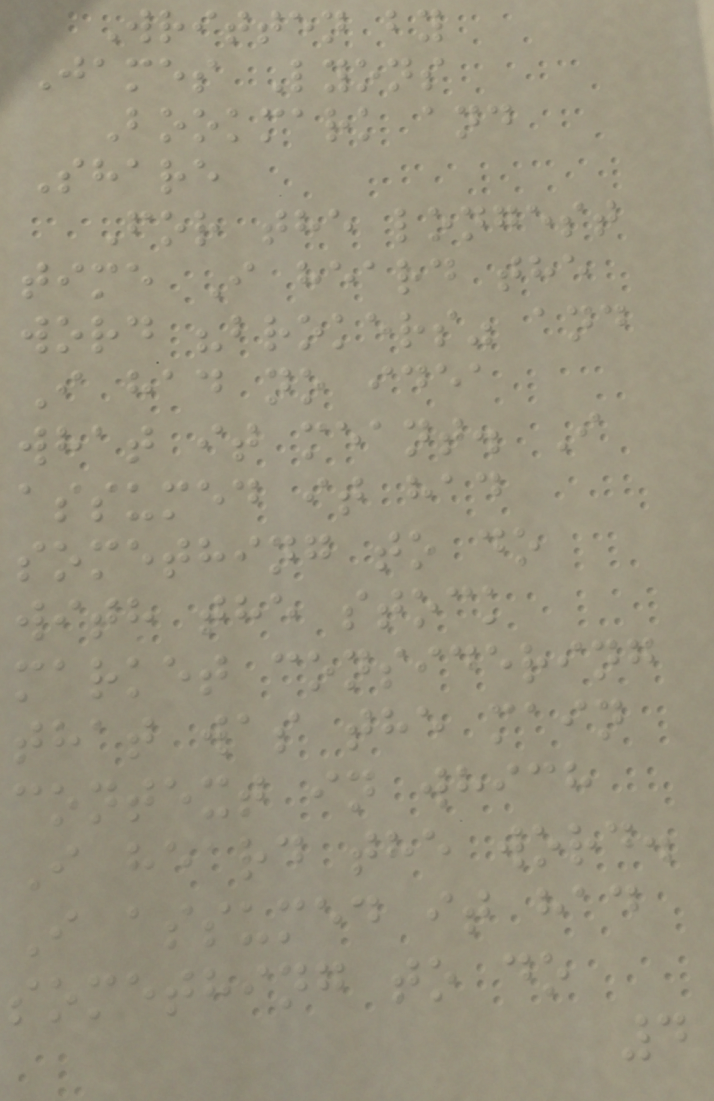Written by
James Lyons
Bookmark and
Share
For the longest
time I heard the
word "brokers" and
I had no idea
what it meant. I
assumed it had
something to do
with the stock
market considering
that was the main
context in which
I heard the word.
I assumed it had
something to do
4
